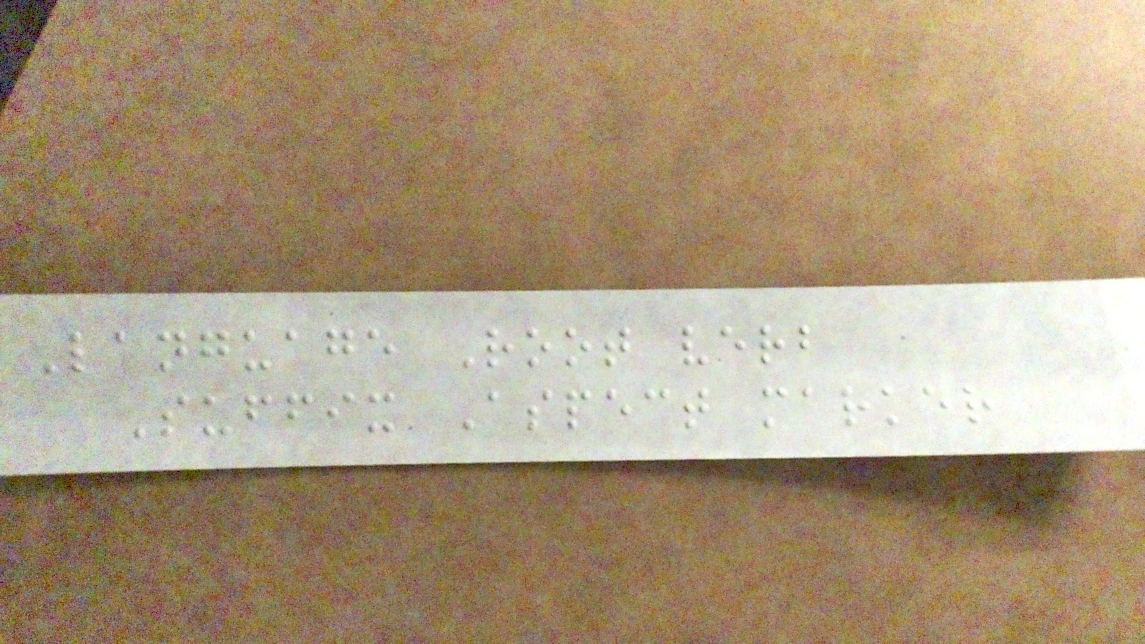Language Root verb
Suffix Aspect marker
